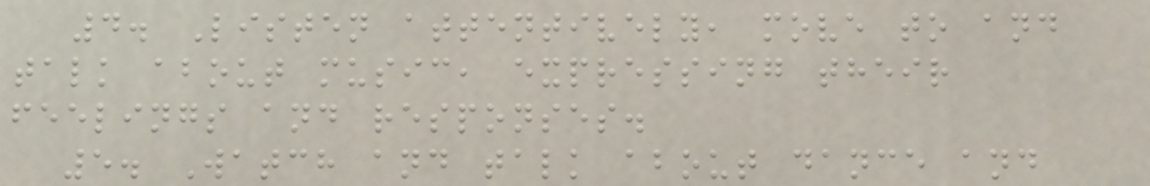4. Listen attentively, move to and
talk about music, expressing their
feelings and responses.
5. Watch and talk about dance and
